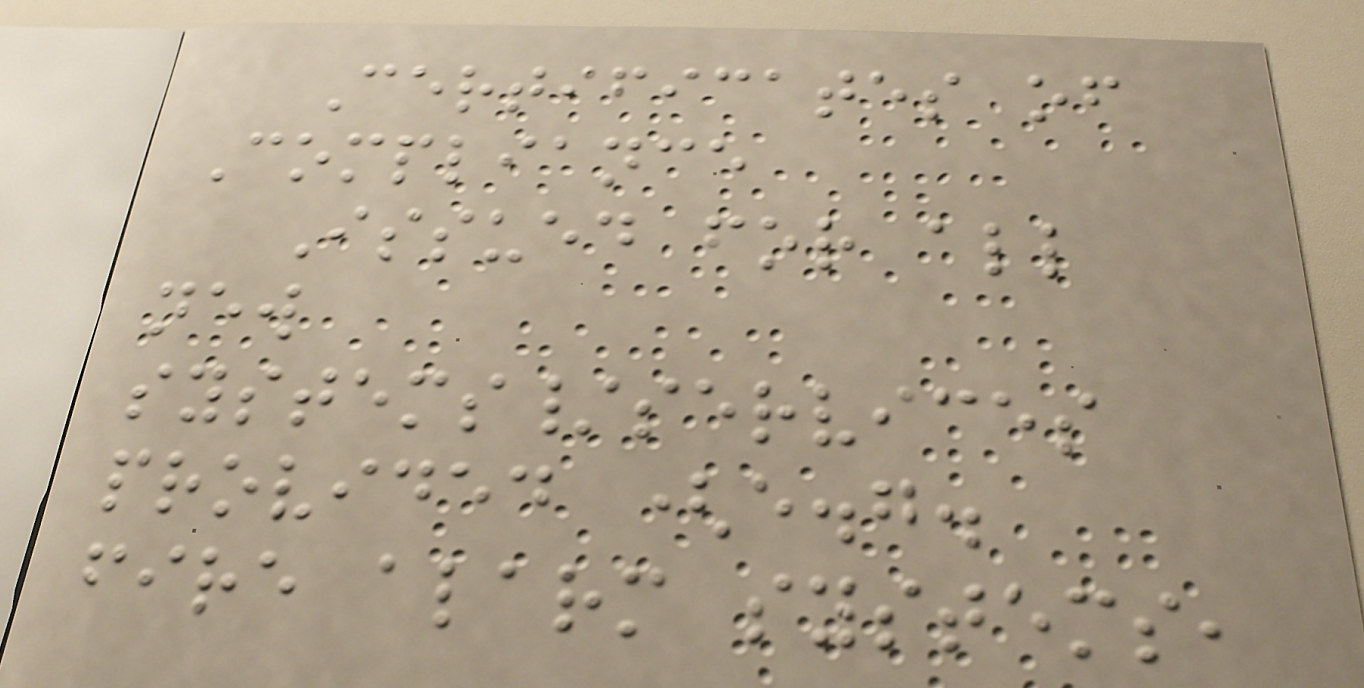Certificates of
Compliance
Issued for all
new
systems/services
provided (e.g.
fire alarm systems,
